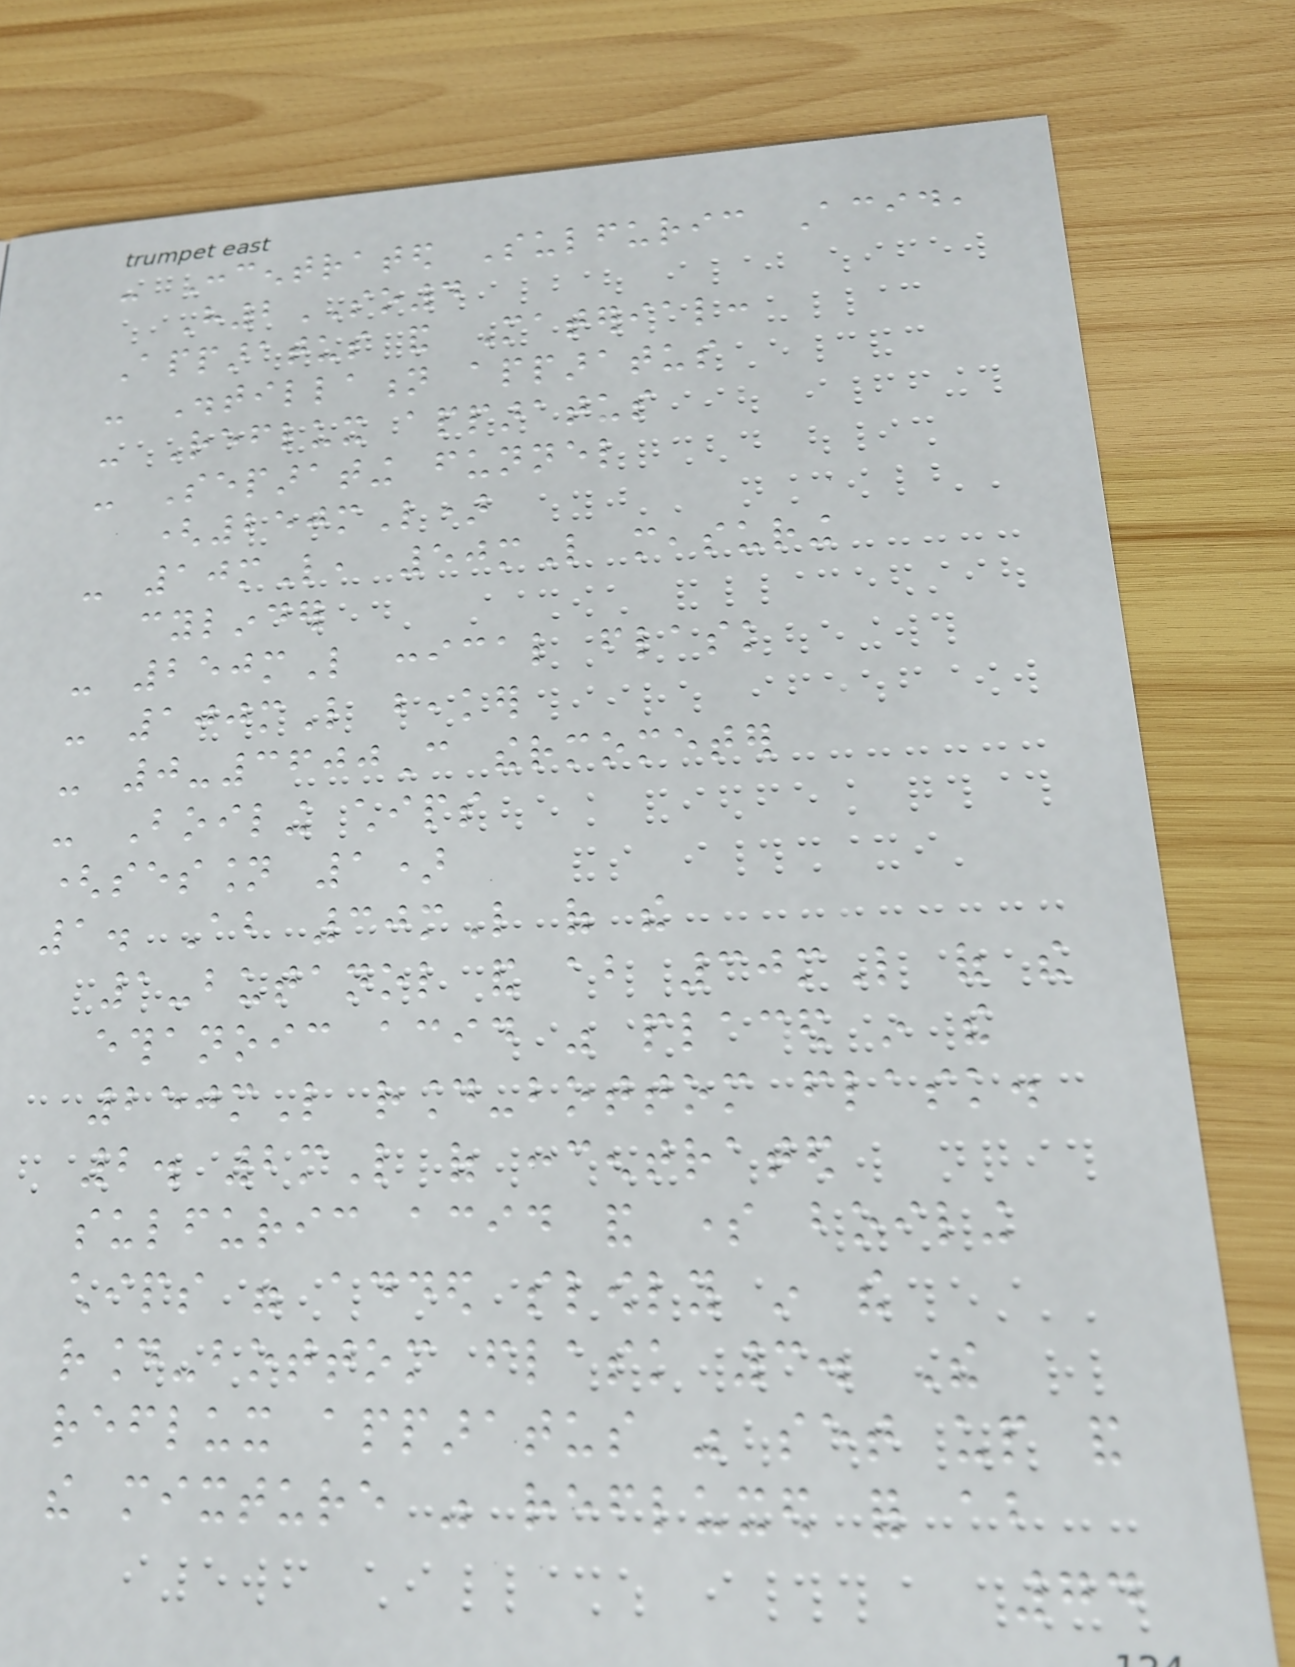- Concentrated Sulfuric Acid,
H2SO4
Apparatus and Material:
- Distillation apparatus
- Reflux apparatus
- Separating funnel
(250mL)
- 10mL, 50mL measuring
cylinder
- 250mL conical flask
- 100mL beaker
- 0-3600C thermometer
- Boiling chips
(session 1)
1. About 30mL of the
1-butanol and about 30mL of the
ethanoic acid was placed in the
250mL round-bottom flask.
2. 2mL of concentrated
sulfuric acid and some boiling
chips were added slowly in the
round-bottom flask 3. The
reflux apparatus was set up and
the mixture was refluxed for about
74
